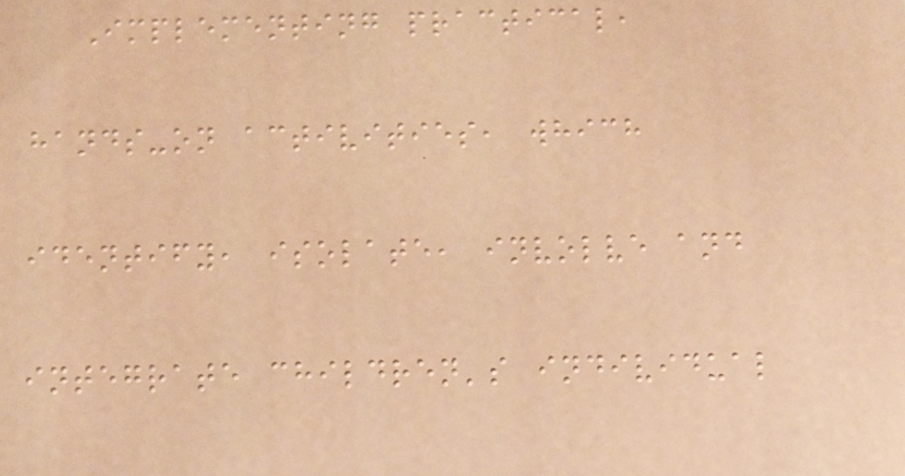Implementing practical,
hands-on activities, which
identify, isolate, involve and
integrate children's individual
